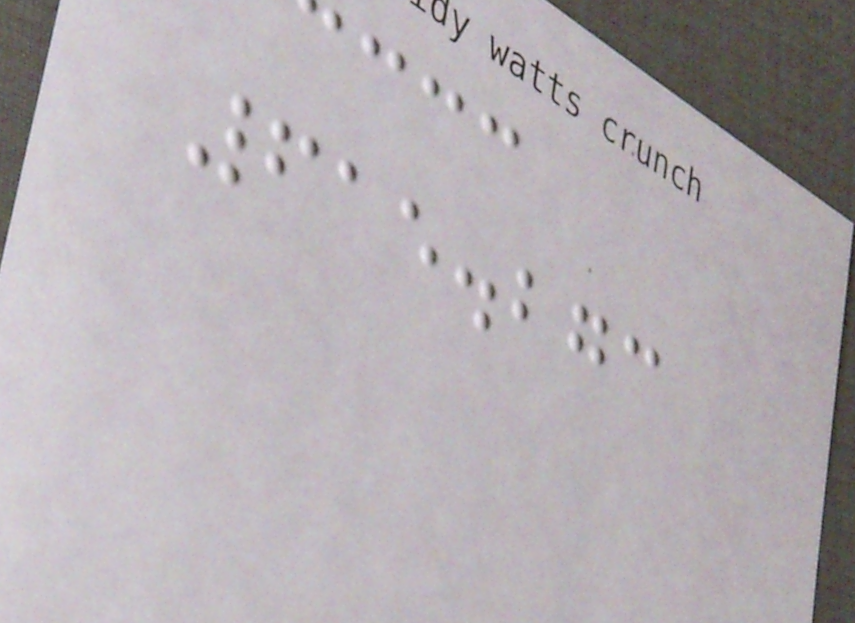615.273
